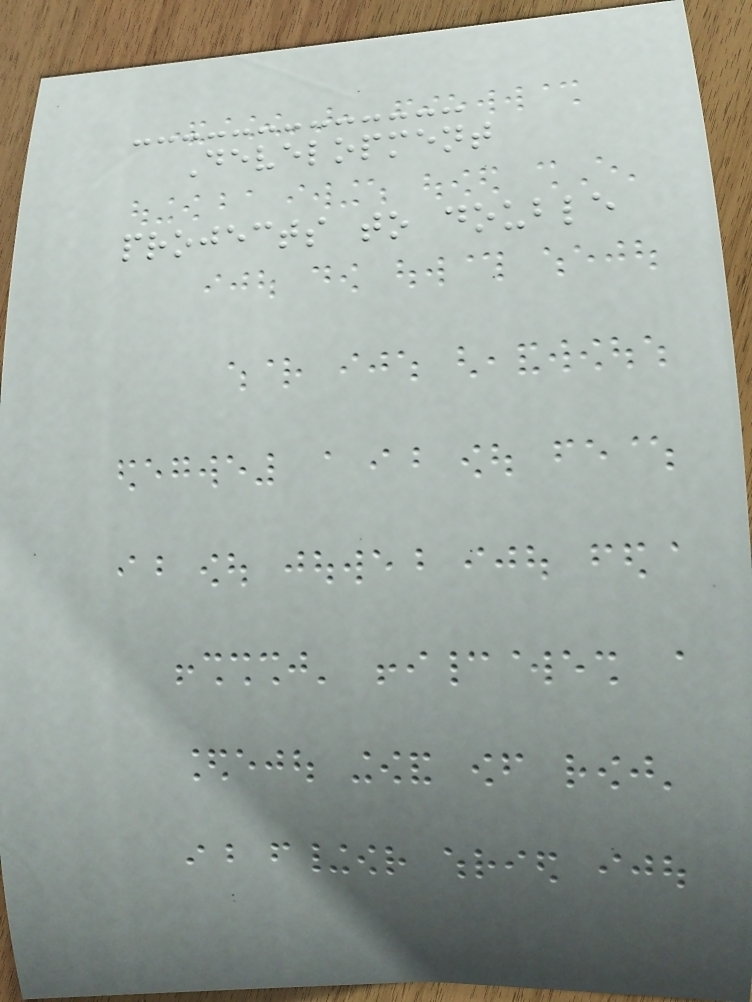Development
projects to double
